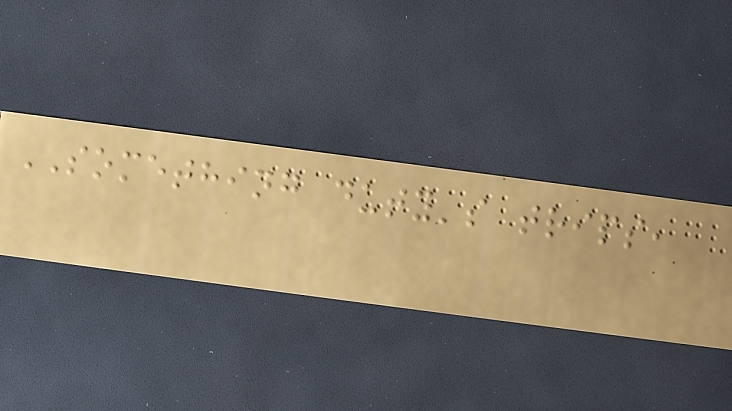SOMETHING duty's trips,
